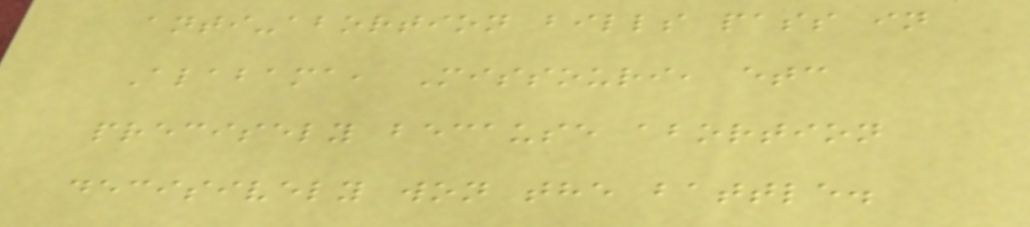anti-abortion bills pass in
Alabama, Missouri, etc
precisely because abortion
decisively won the battle.
